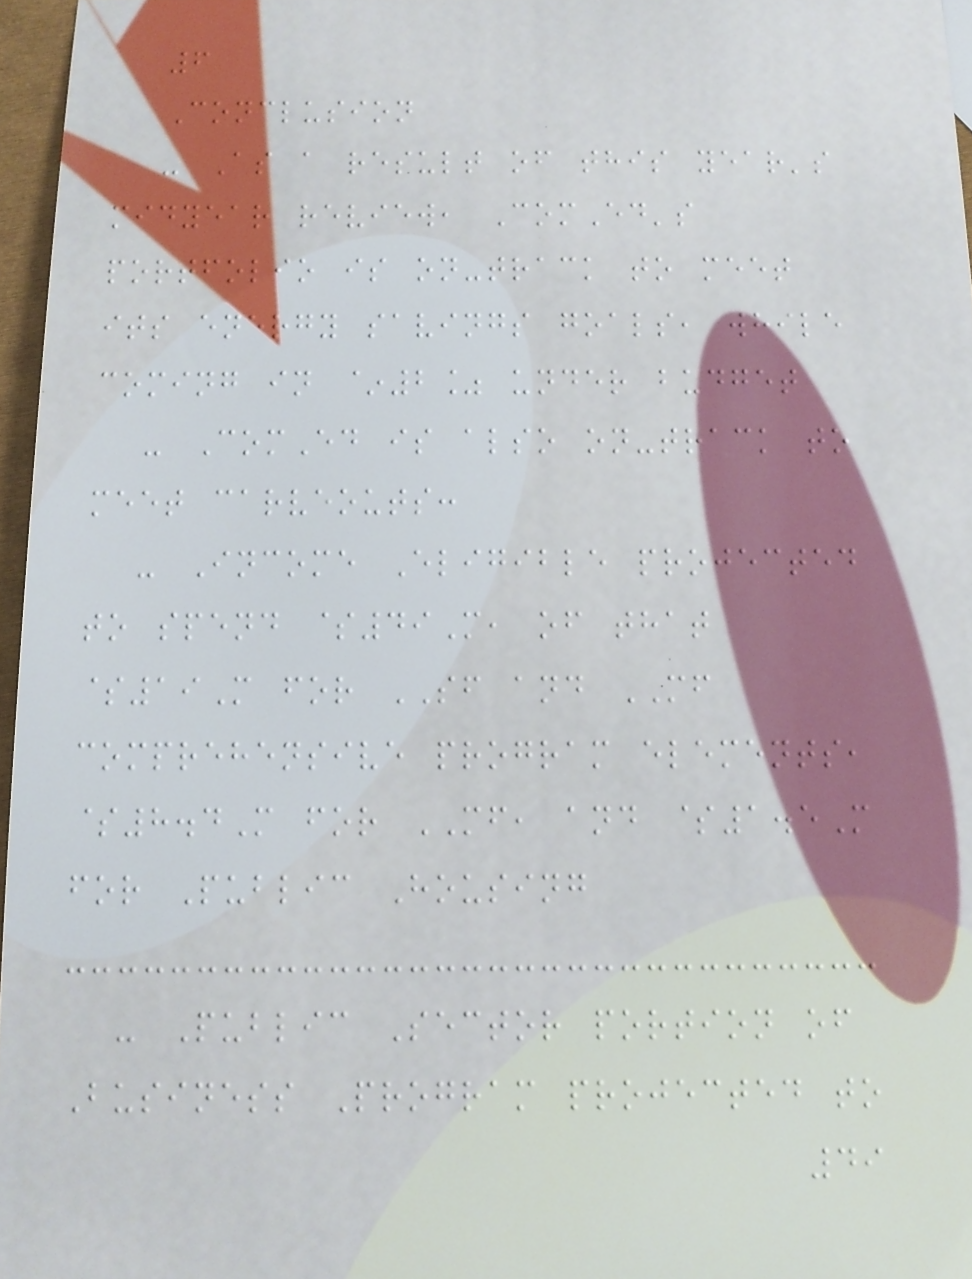6
Conclusion
- As a result of this year's
midyear review, ComEd's
portfolio is on-track to meet
its energy savings goals, while
coming in ~2% under budget
- ComEd is also on-track to
meet carveouts:
- Income Eligible projected
to spend $49M, of that
$19M for SF and MF
comprehensive program elements,
$8.4M for MF, and $1.5M
for Public Housing
- Public Sector portion of
Business Program projected to
49
